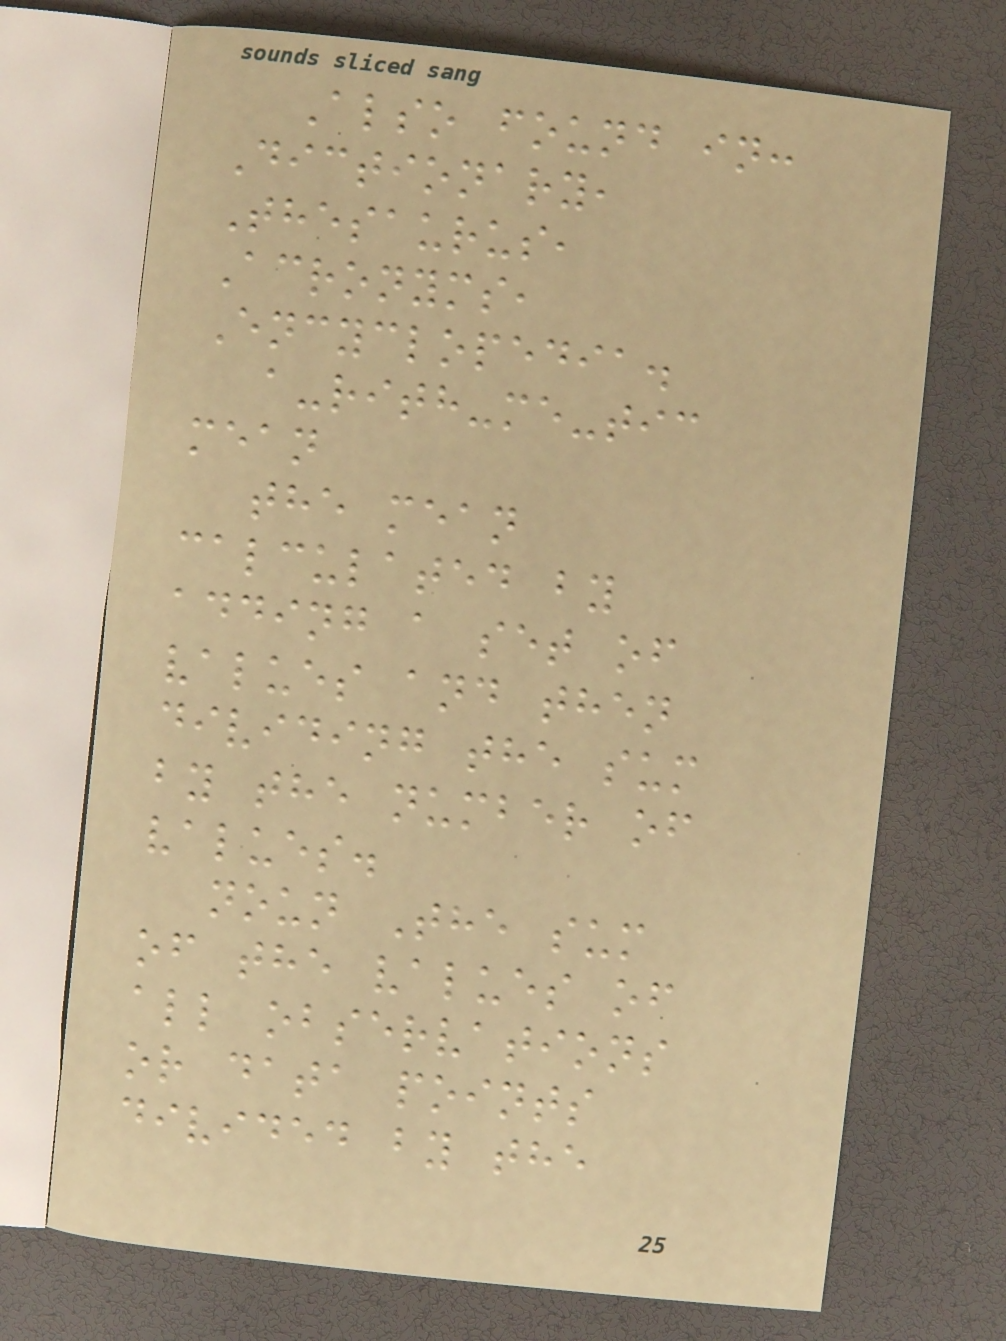Also found in:
Dictionary,
Thesaurus,
Acronyms,
Encyclopedia.
a-rith-me-tic
mean
the mean
calculated by
adding a set of
values and then
dividing the sum
by the number of
values.
noun The sum
of the values of
all observations
or data points
divided by the
